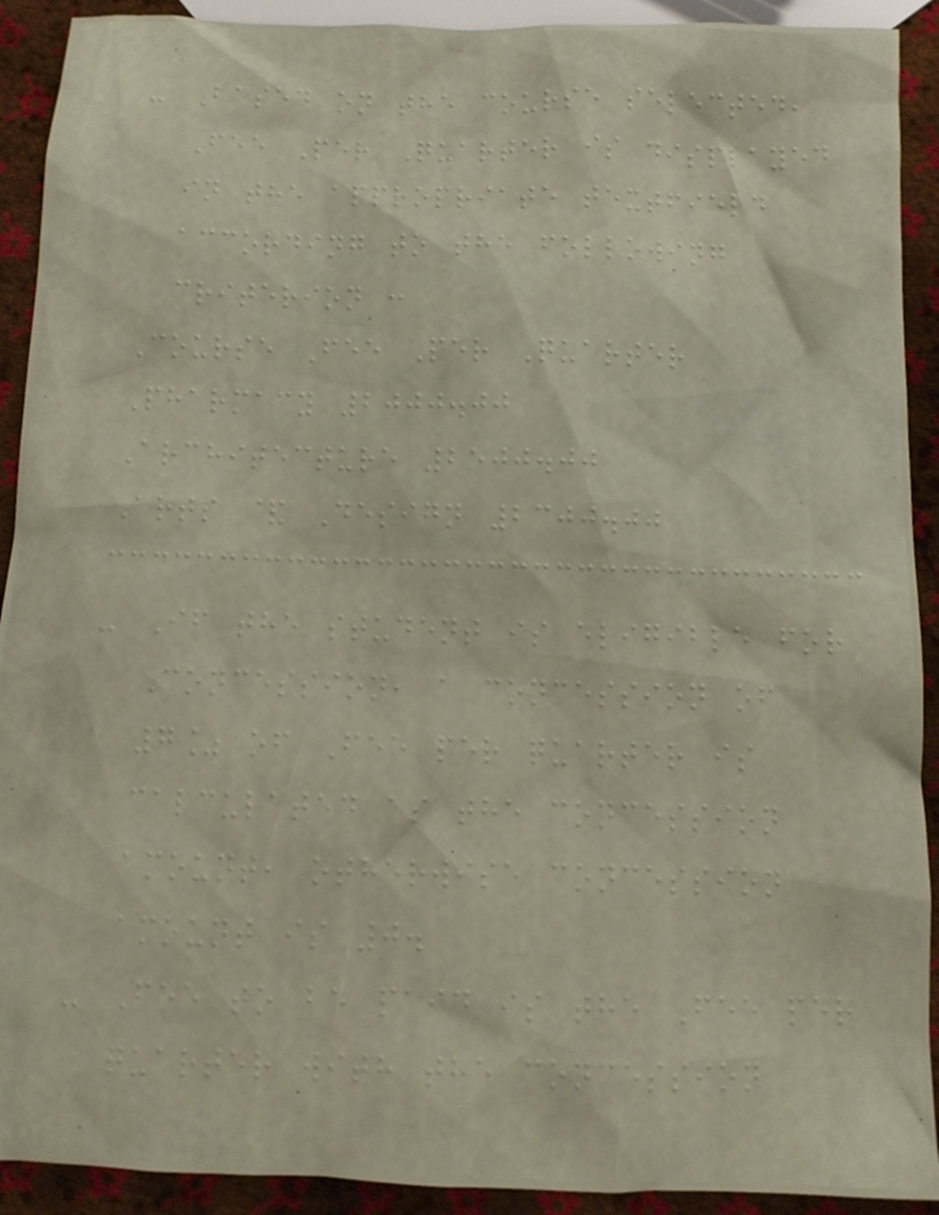- Based on the course selected,
Fee Per Quarter is displayed
in the appropriate textfield
according to the following
criterion :
Course Fee Per Quarter
Pharmacy 2000.00
Architecture 2500.00
Arts & Design 2300.00
- If the student is eligible for
Concession, a concession of
7% of Fee per quarter is
calculated as the concession
amount, otherwise concession
amount is 0.
- Fee to be paid is the Fee per
quarter with the concession
